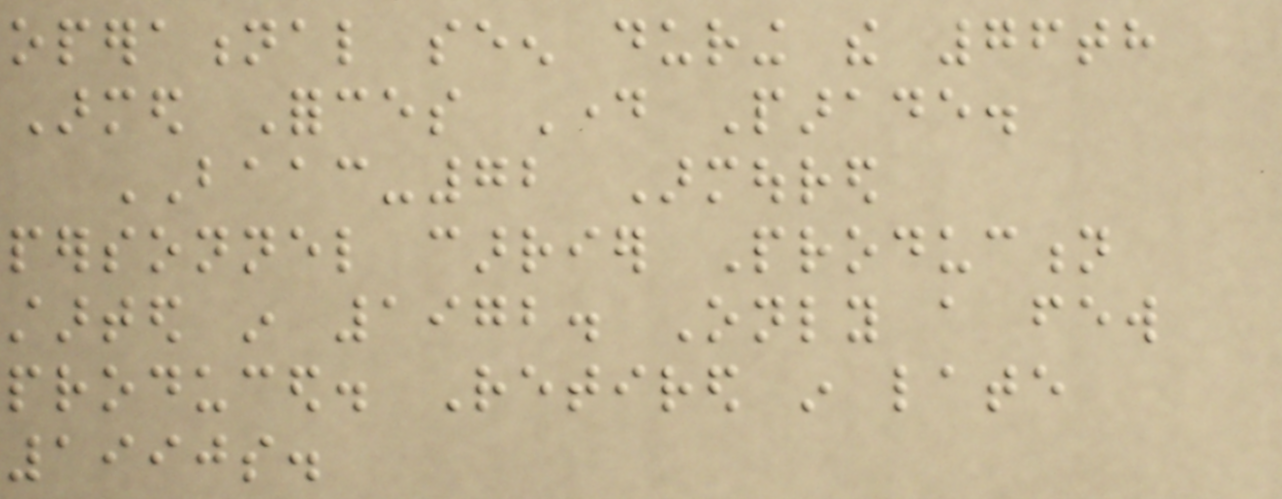operational seen during the 76th
Armed Forces Day Parade.
BAAC-72 Armoured
personnel carrier Production
started in 1972. Only a few
produced. Retired in late
1990s.
